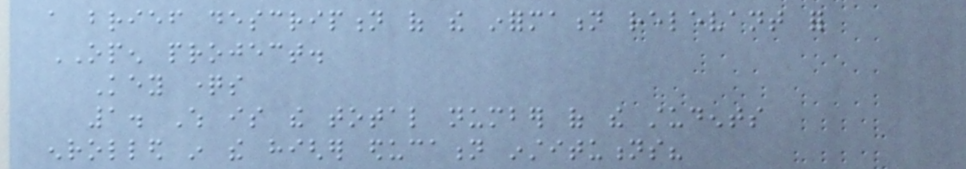a brief description of the information relevant for
OPEN project.
Key questions
1. Which is the total number of the students
enrolled in the higher education institutions?
